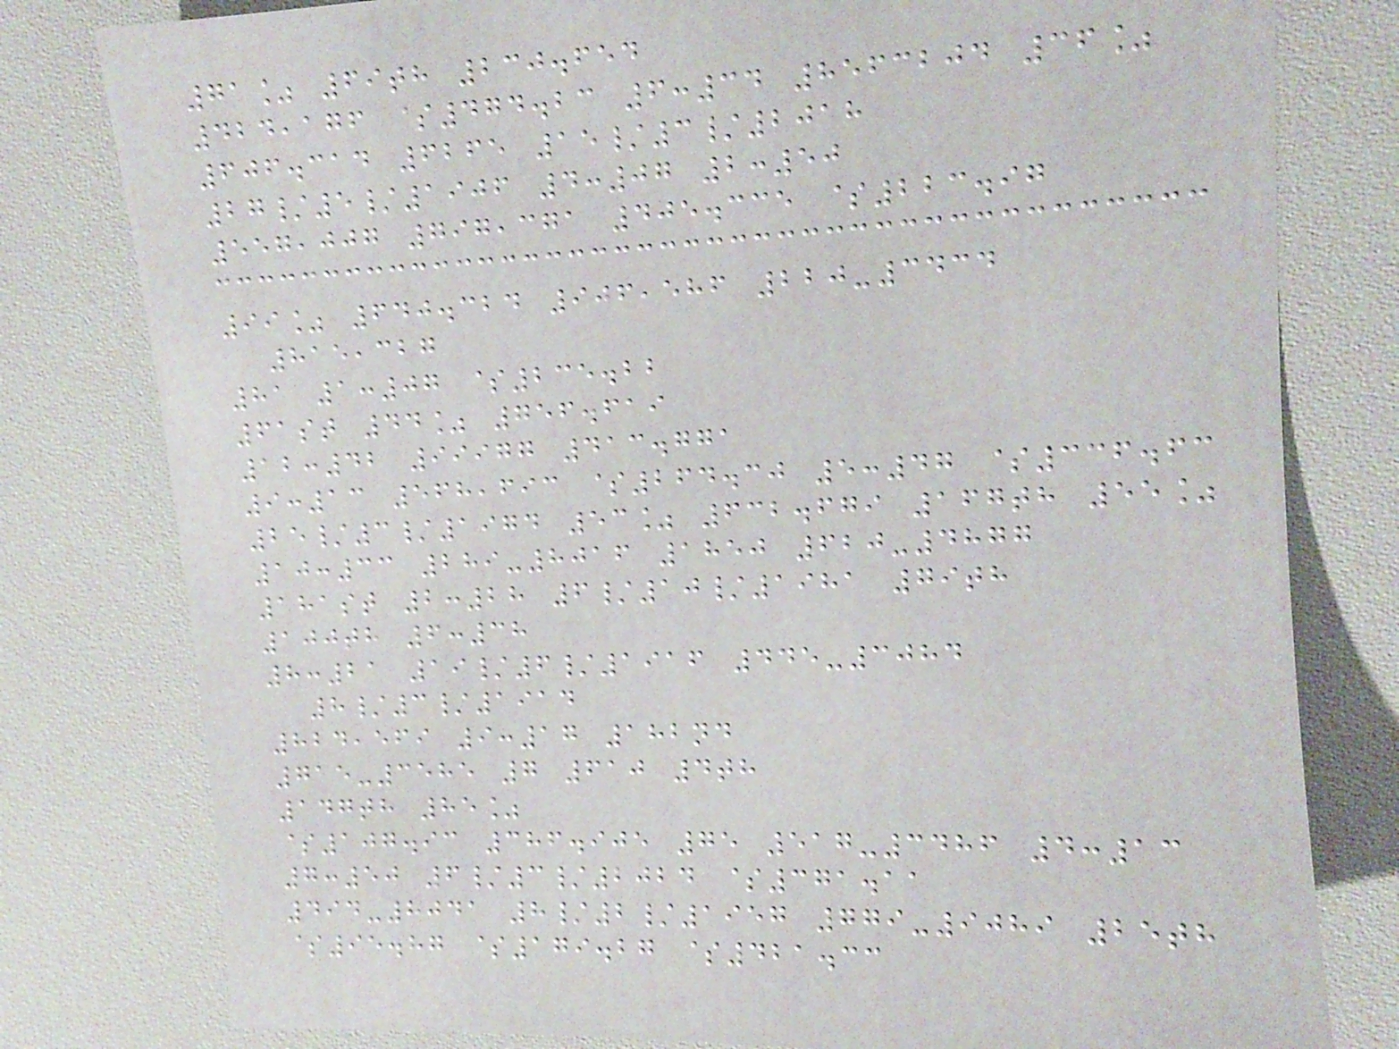71% 69th 230.654
424,176 $474.23 6:34 8563204 36%
606.314 6265 15/3/2018
27/5/1906 4:07 2:50
557,007 797,371 405.335 $223.97
99% 640.324 906,586 220-3434
815,327
81 1:07 $235.22
61st 44% 756.619
12:42 99977 413.771
9:13 568,693 $264.30 5:47 $336.63
25/3/1974 53% 632.679 167th 55%
10:33 289-8016 1850 620-4877
181st 2:28 6/10/1981 79th
100th 6:38
8:21 19/6/1916 445-3084
8/3/1914
824,569 9:17 182nd
715-3585 7 610 4th
147th 85%
$107.93 386.905 75 517-3486 4:13
7:50 6/3/2024 $371.11
494-8041 8/2/1957 779-9089 25th
$95.87 $179.27 $421.33
